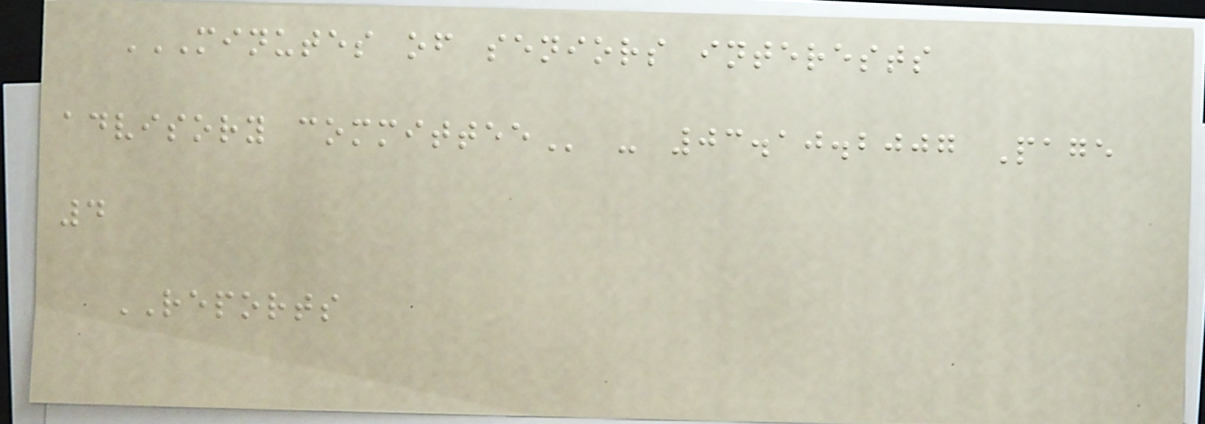MINUTES OF SENIORS INTERESTS
ADVISORY COMMITTEE - 03.10.2007 Page
4
REPORTS
